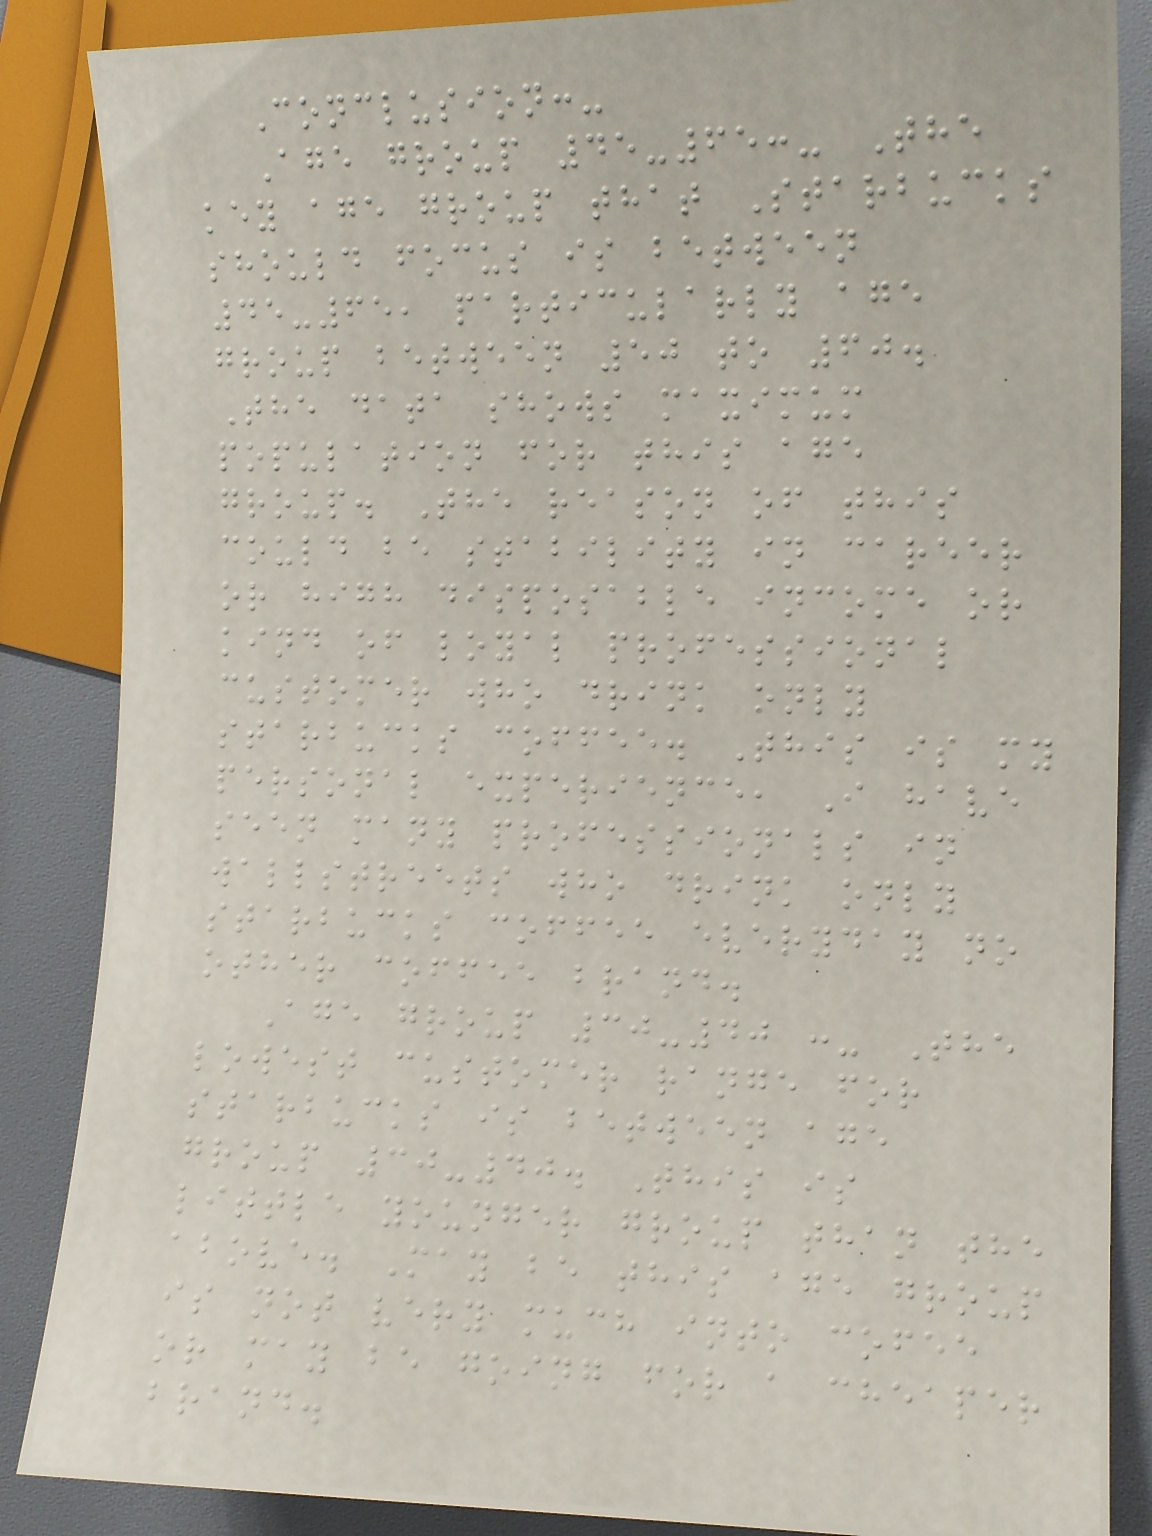Conclusion:-
Age group 45-65:- The
key age group that Starbucks
should focus is between
45-65, particularly age
group between 50 to 60.
The data shows maximum
population for this age
group. The reason of this
could be stability in career
or high disposable income or
kind of loyal professional
customer who drink only
starbucks coffee. This is my
personal experience, I have
seen many professionals in
wallstreets who drink only
starbucks coffee everyday no
other coffee brand.
Age group 30-40 :- The
lowest customer range for
starbucks is between age
group 30-40. This is
little younger group than the
above. May be this age group
is not very much into cofee
or may be going for a cheaper
brand.
